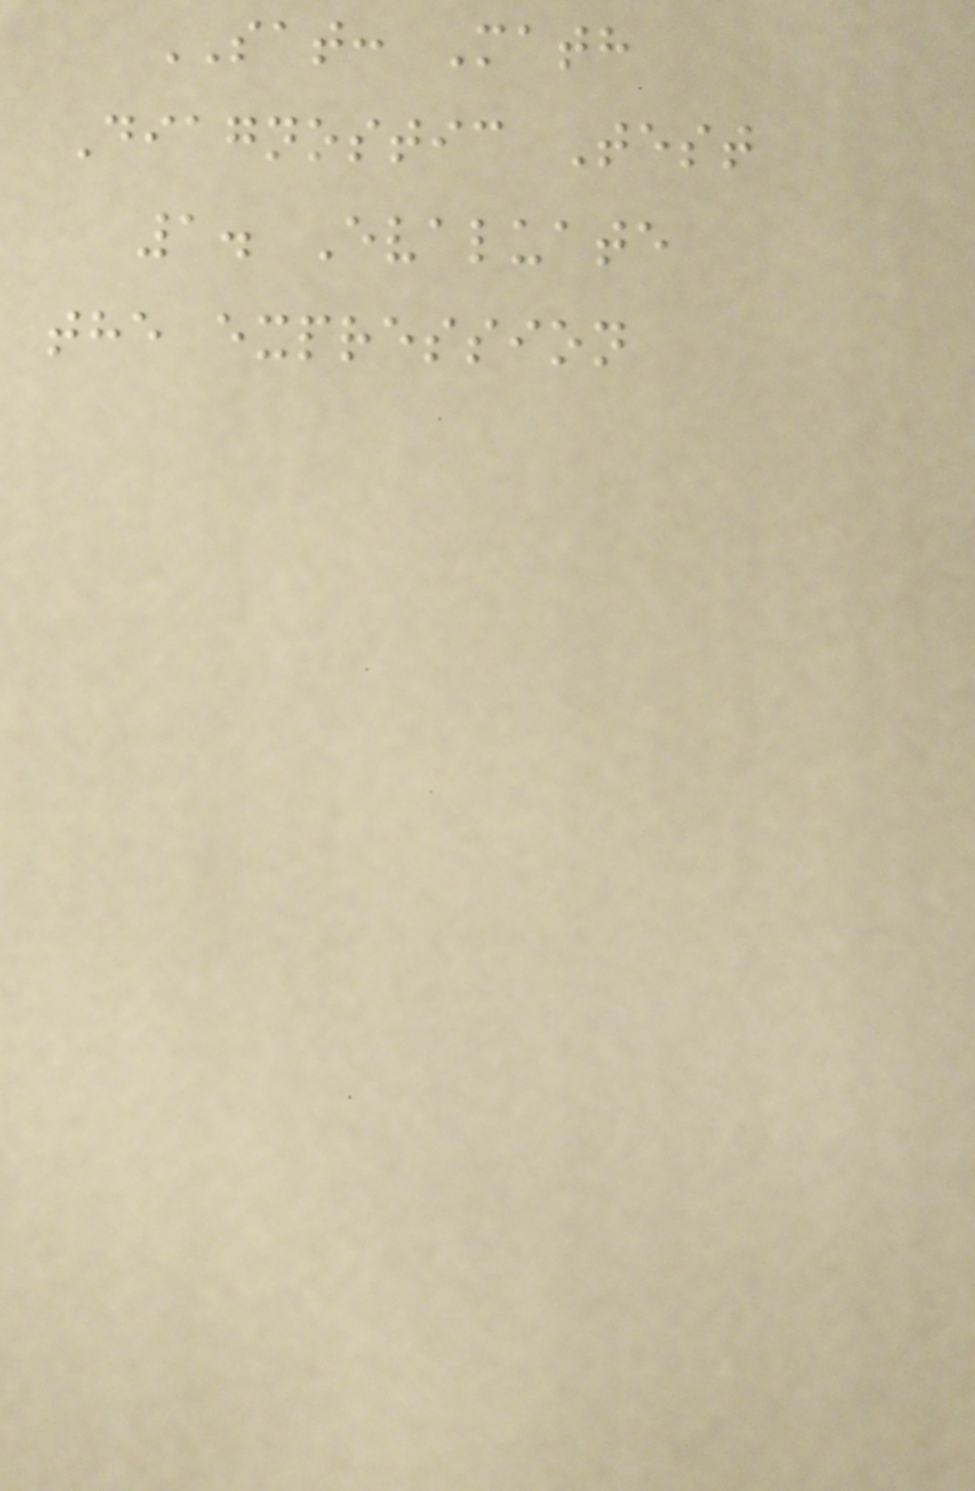SAT: Math
Diagnostic Test
1. Evaluate
the expression
